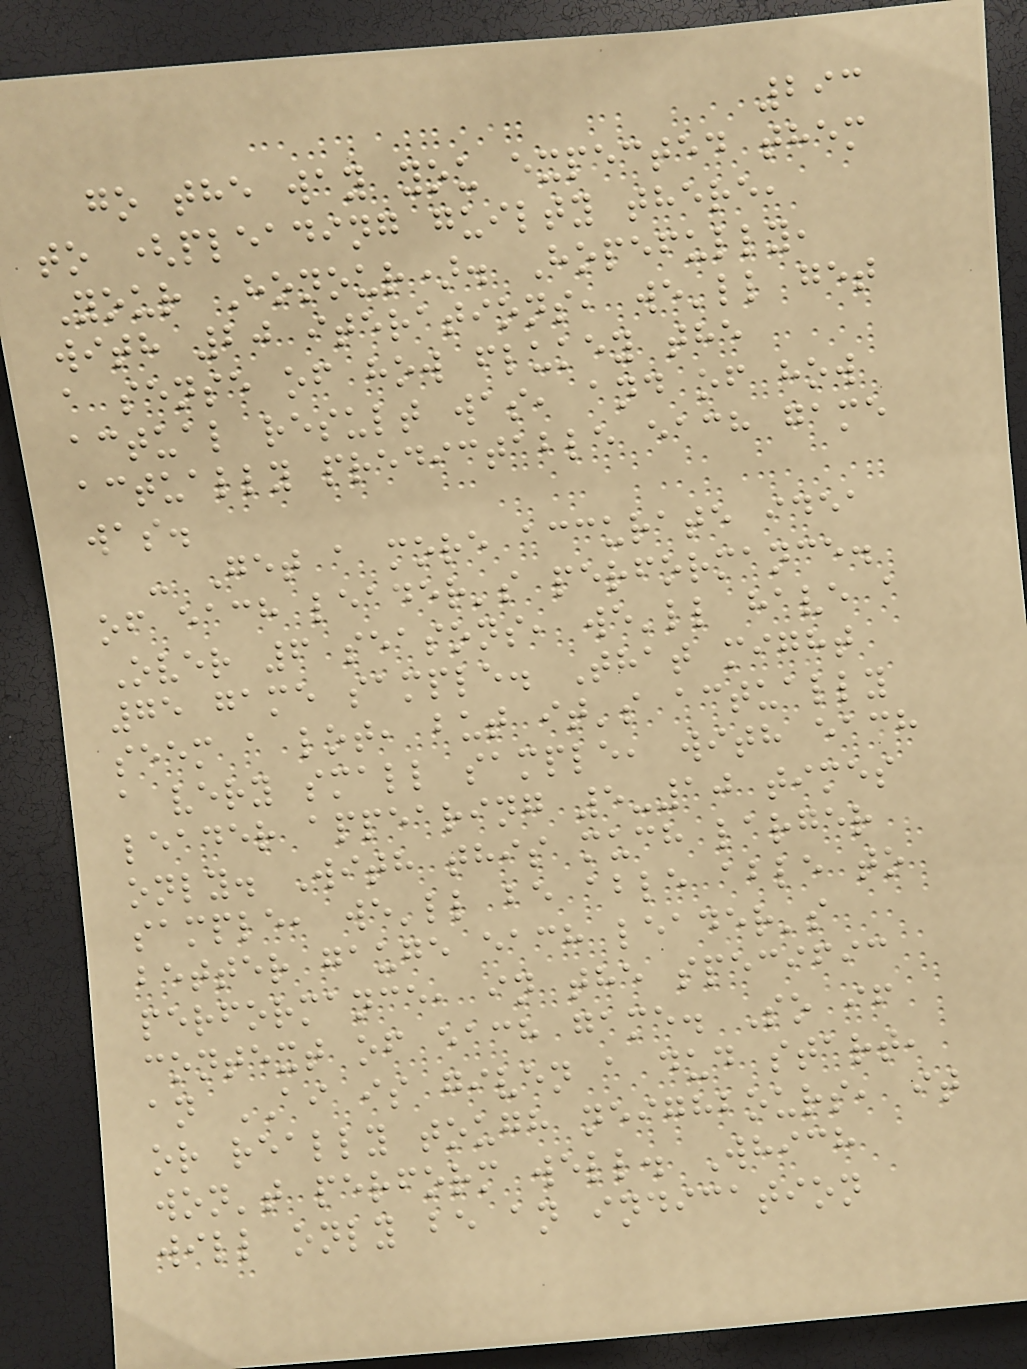293
go the way you expected them
to (pleading guilty there,
Your Honour). Hopefully,
with 20 iterations, we'll get
a sense of how flukey the
actual result was, and of how
actually predictable each game
was.
- Get a more accurate idea
of each leader's performance.
Over 6 seasons, we'll have a
75 game sample. That might
seem a lot, but it's actually
a very small sample, with each
leader appearing 5-10 times
only. With this much larger
sample, we'll be able able to
better gauge each leader's
performance, in the specific
context of each game. So if
an AI is given a dud start,
or really tough neighbours, it
won't perform well. Which
will only be an indication
